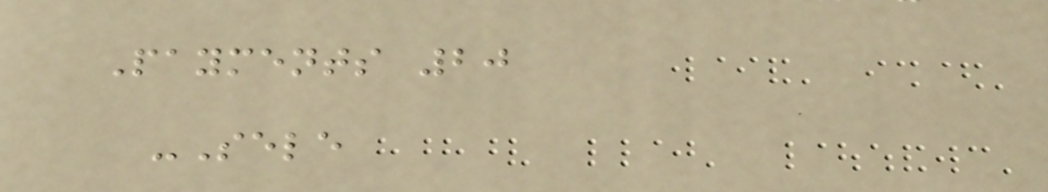Payments 20
-Sele
